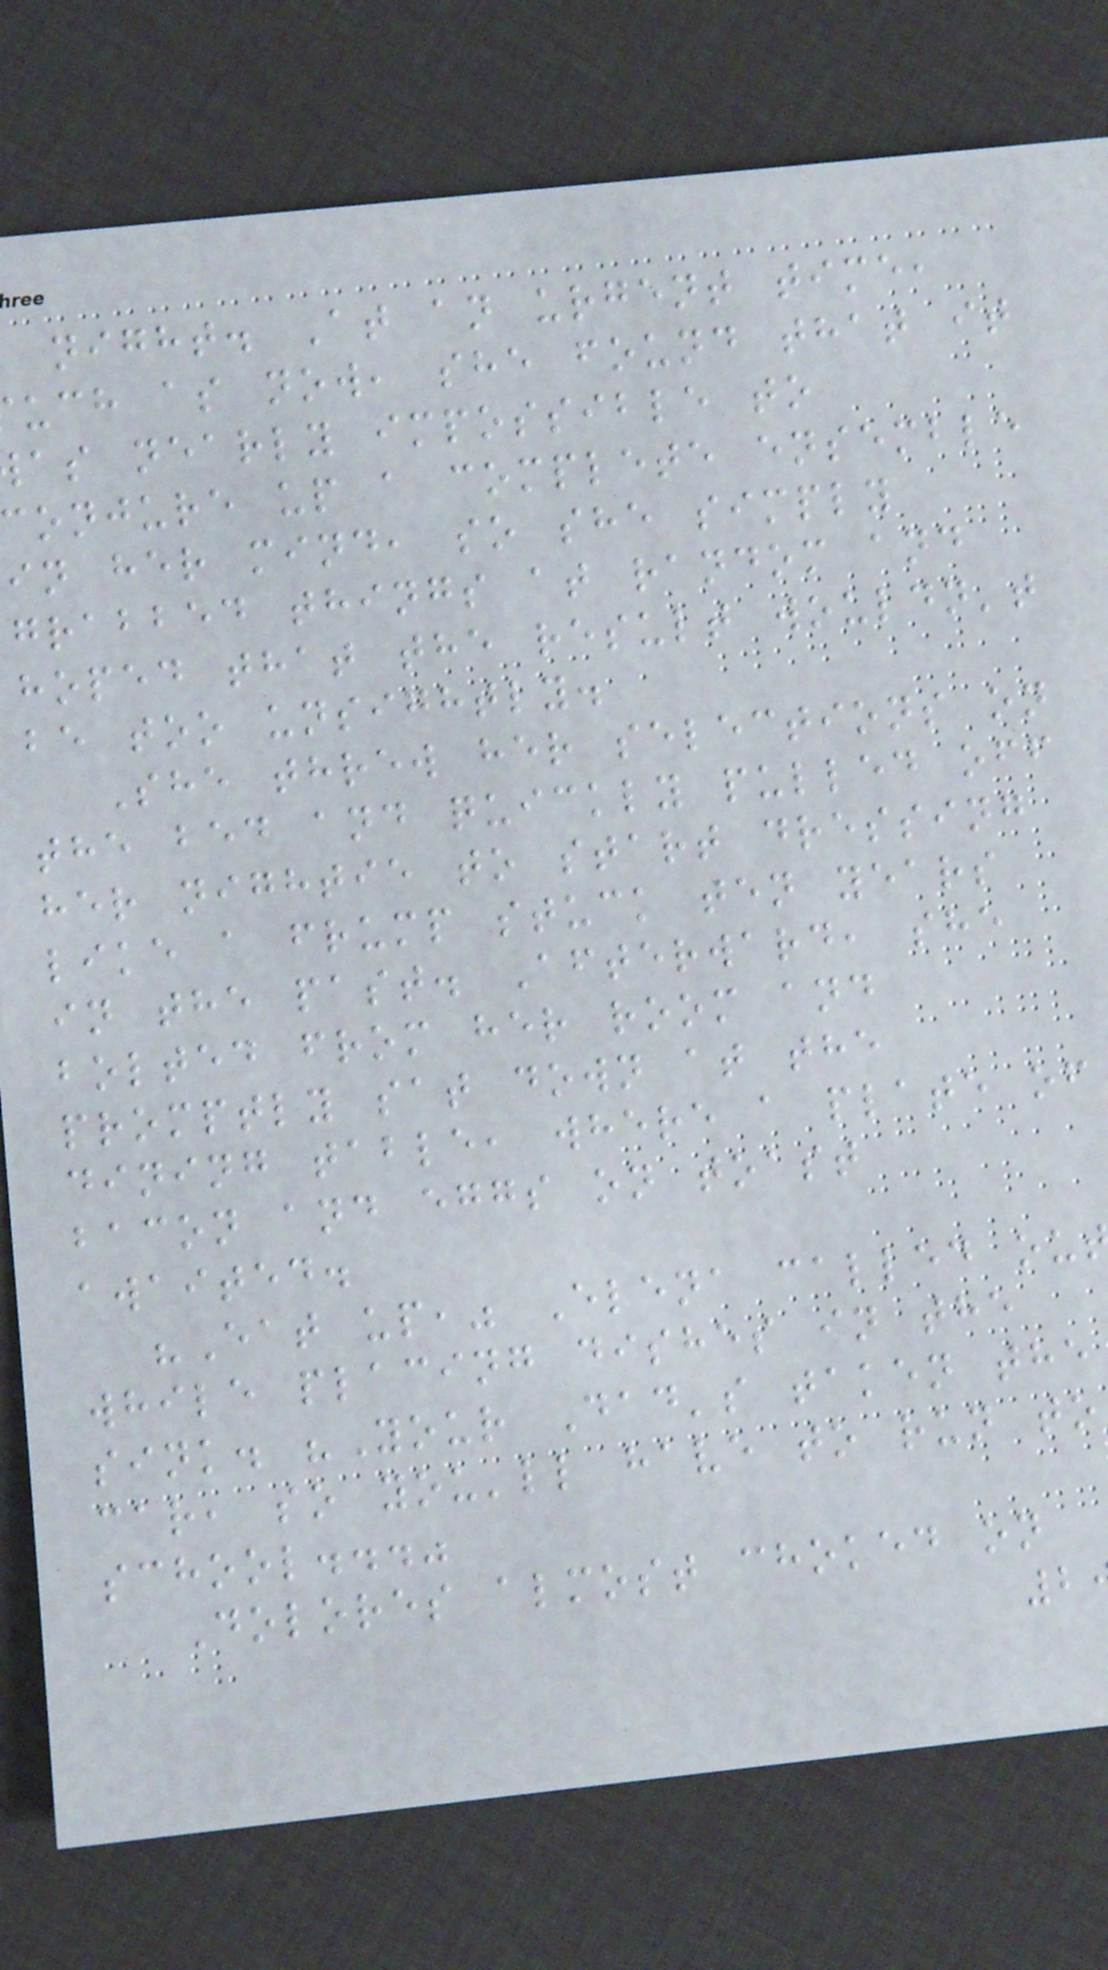night. At an urgent time,
uch as now, she found that it
as nearly impossible to
conjure up a complete ensemble
in her mind, so she simply
grabbed things at random and
hoped that the result wouldn't
be too unsightly.
She threw her selections on
the bed and quickly pulled off
her nightie to start dressing
like a frump stuck ten years
in the past. Afterward, she
bolted from her room and
promptly sat down at the
dining table, where a plate of
bacon and eggs on toast
awaited.
"Eat up," Elena called ou
while placing dishes in the
sink. "Your Dad's taken the
car, so you'll have to run to
school..."
Dolores almost choked on
